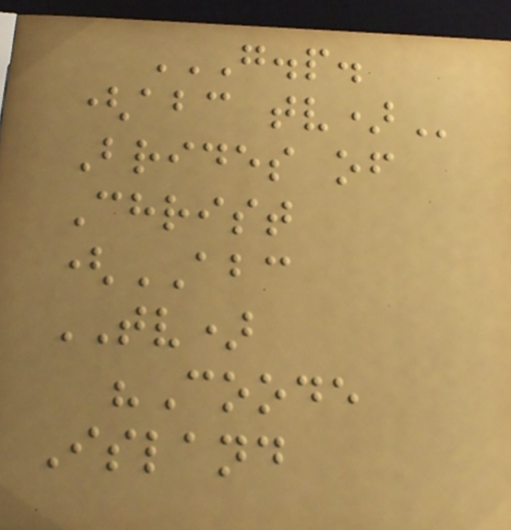G.P.
(ABC TV)
Brides of
Christ
(ABC
TV)
"Coode
Island
